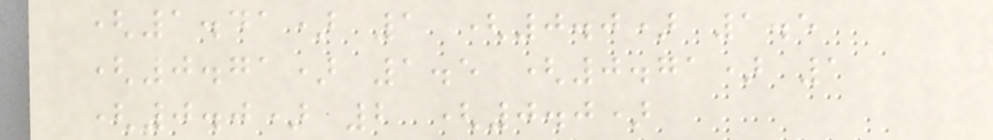(1.41) 1 (0.0) 1.5
(0.71) 1.5 (0.71) 1
(0.0) 2 (0.0)
